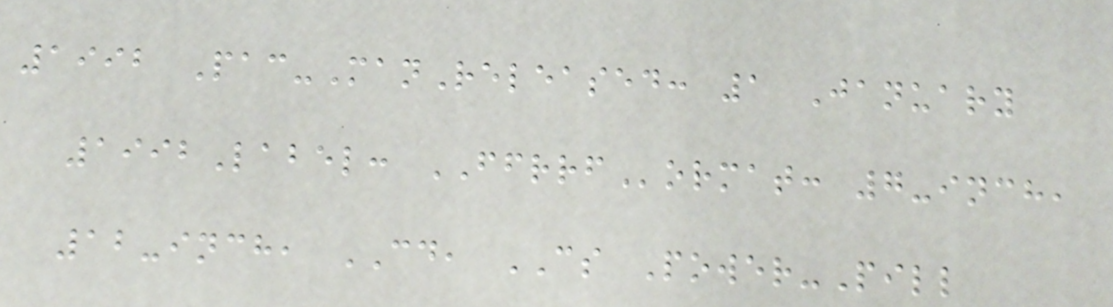1992 Pac-ManReleased: 1 January
1992Label: FFRRFormat: 7-inch,
12-inch, CD, CS Power-Pill
